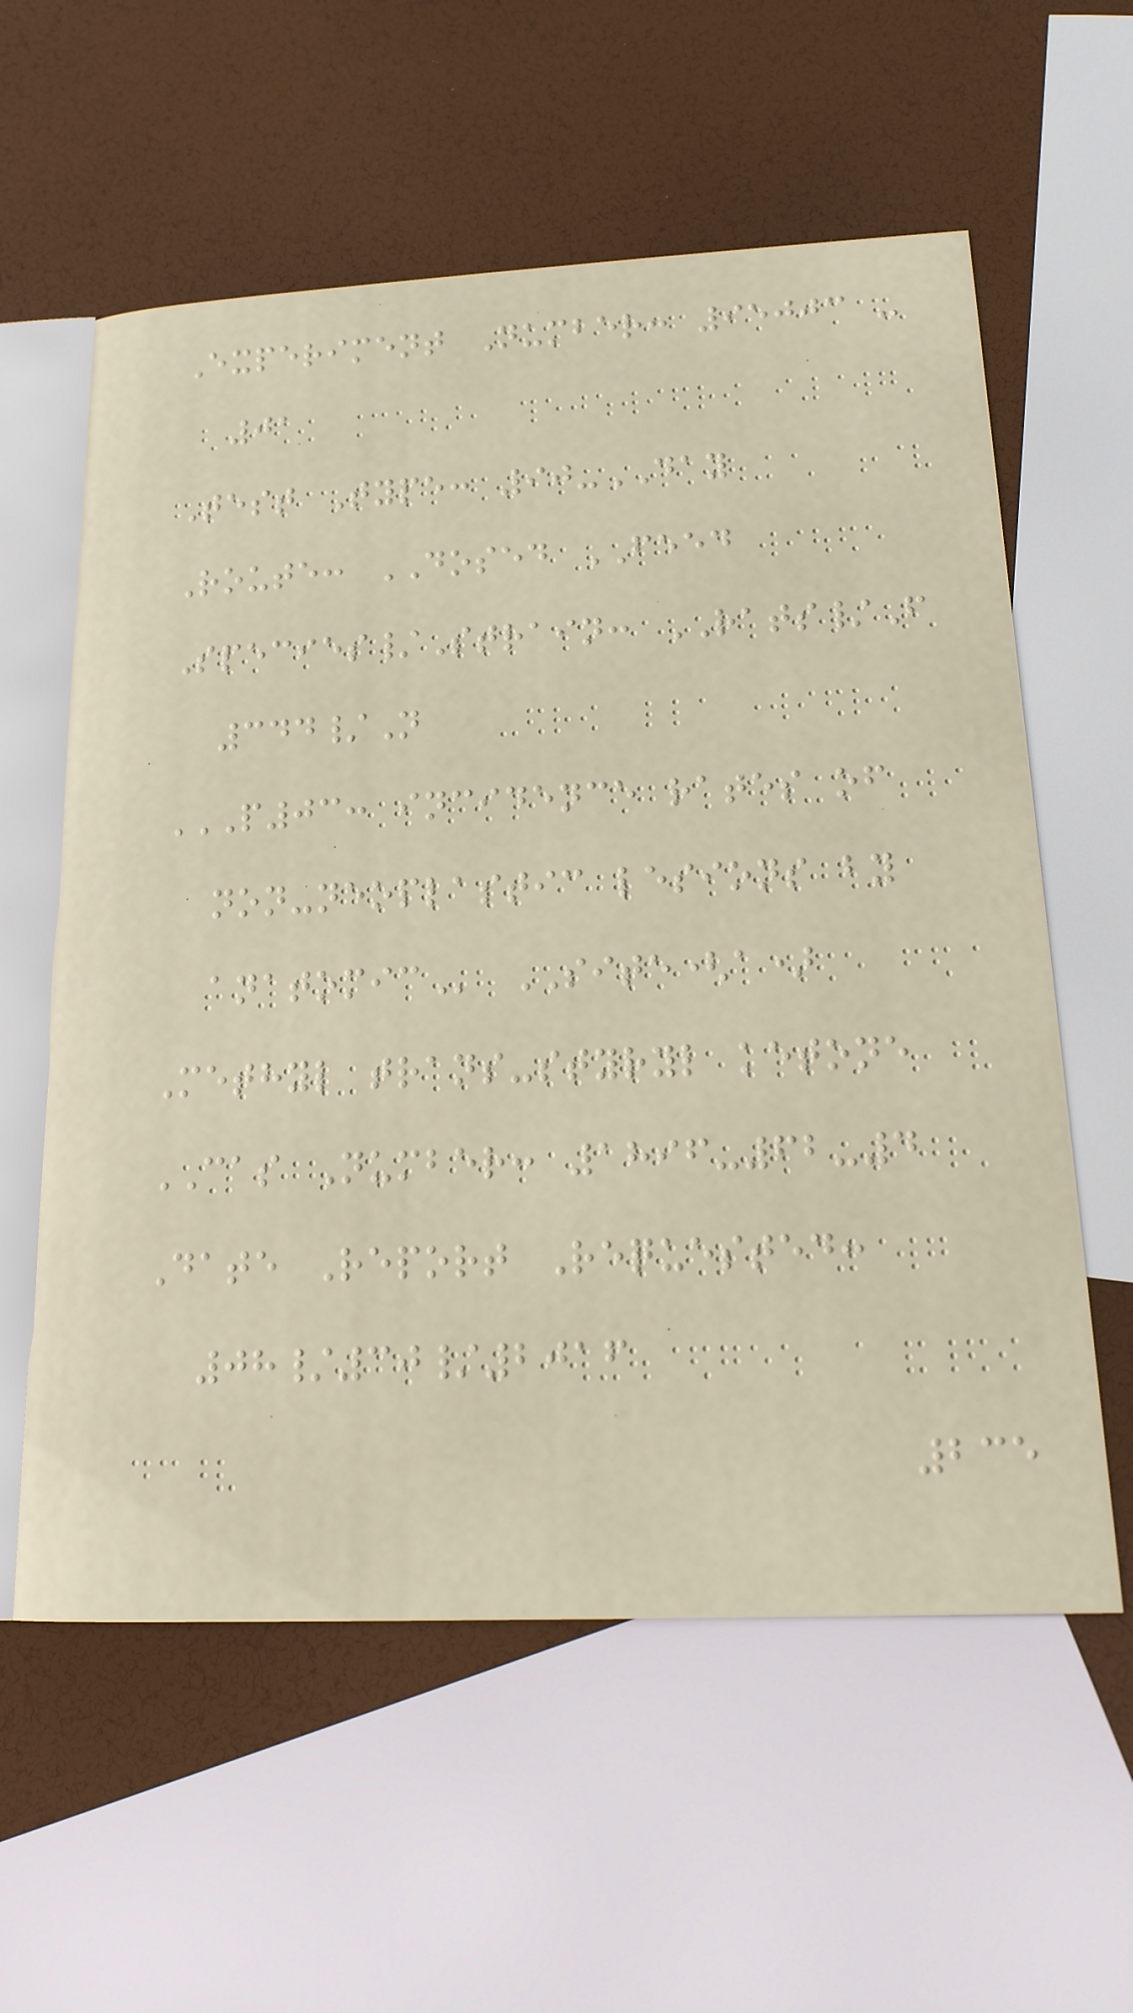Experiment Number: 95003 -
01
Test Type: 90-DAY
Route: DOSED FEED
Species/Strain: RATS/F
344/N
P03: INCIDENCE RATES OF
NON-NEOPLASTIC LESIONS BY
ANATOMIC SITE(a)
Methyl trans-styryl ketone
CAS Number: 1896-62-4
Date Report Requested:
08/30/2016
235
